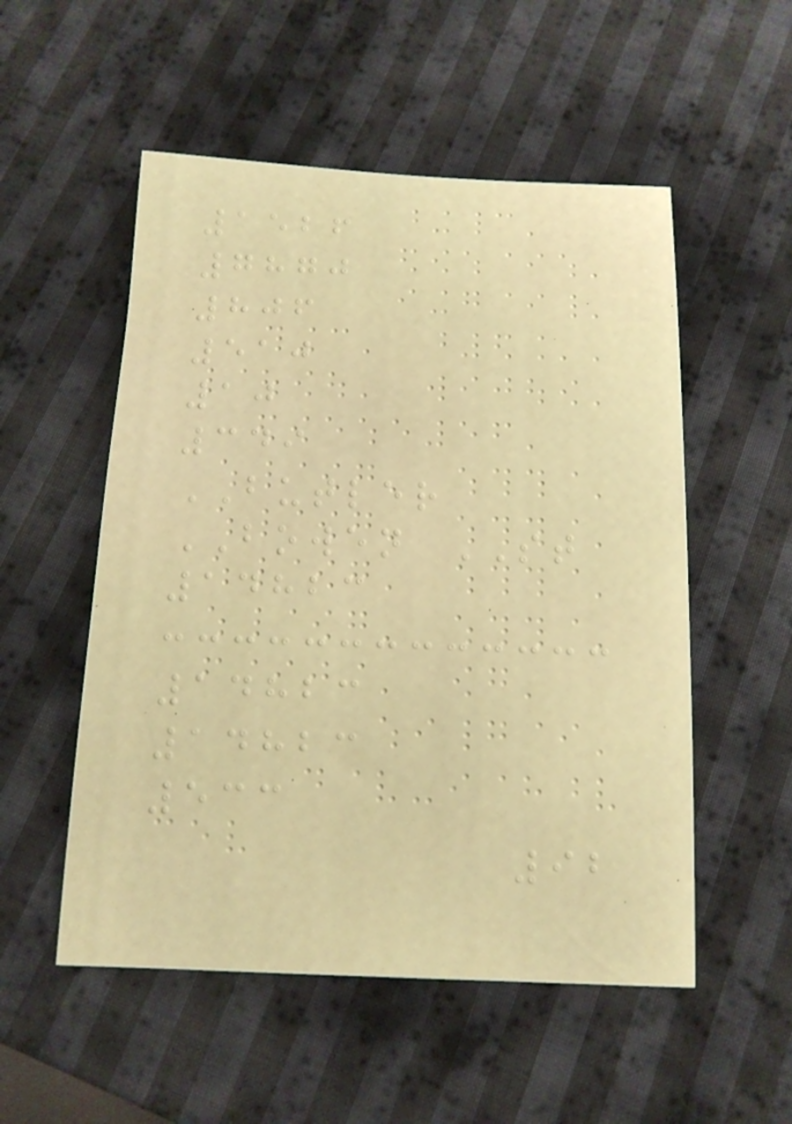1526
7870
806
510
10
349
BUTLER
BOWEN ST
14823
14823
14823
533
92
